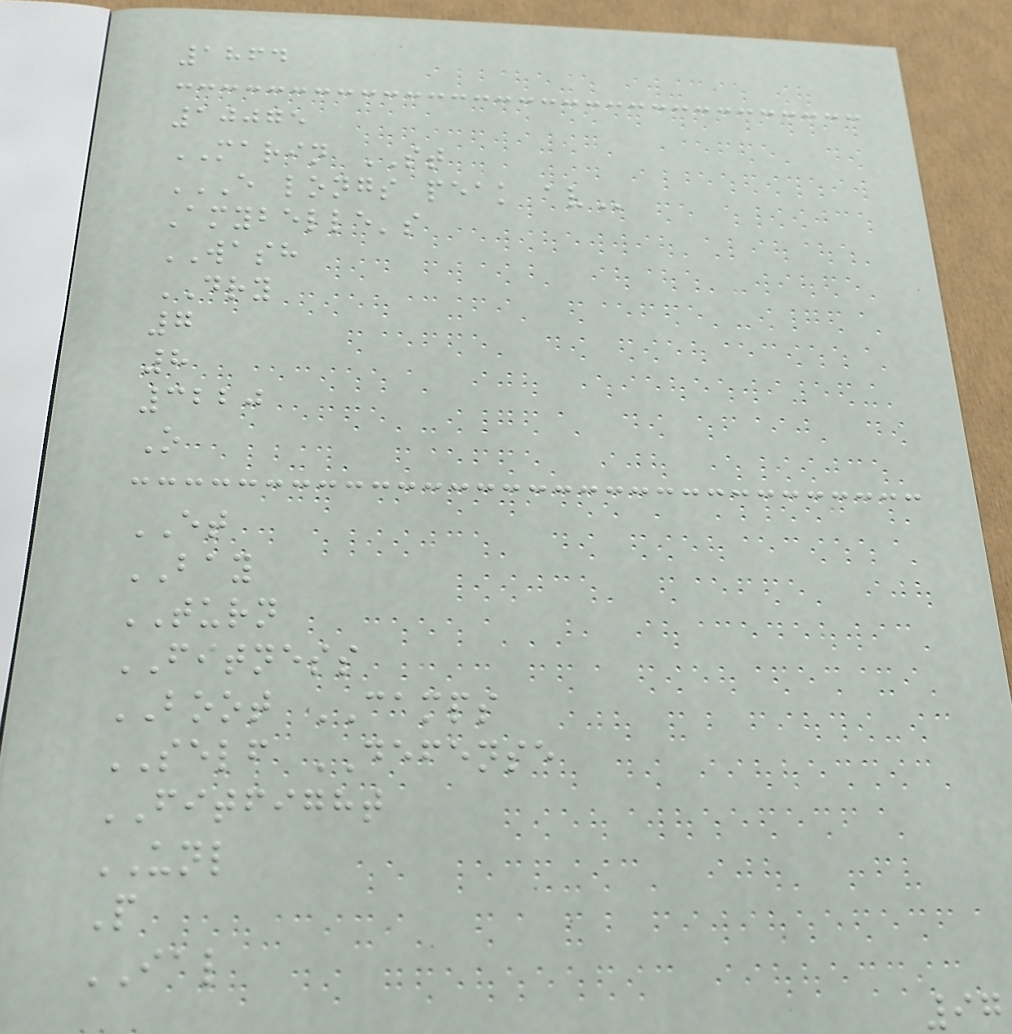1864
10075
MARIN ST
E LONGS PEAK AV
Amybelle's
WASH
DRY
7
8
3220
O
ET
BAY
TURN
FITNESS
BOOT CAMPS
SELF DEFENSE
FITFIGHT
UNL
P
IAL
97
